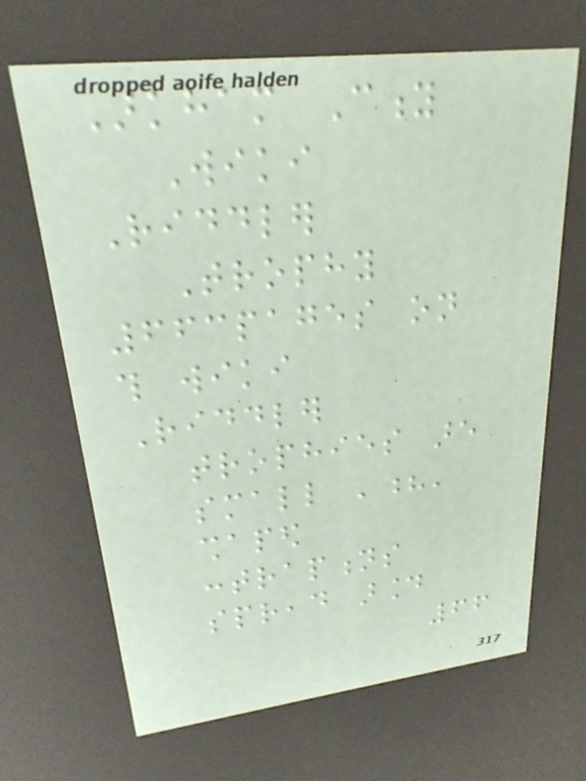Arkham City
Wiki
Riddler
Trophy
663pages on
this wiki
Riddler
trophies are
small '?'
shaped
contraptions
spread around
66
